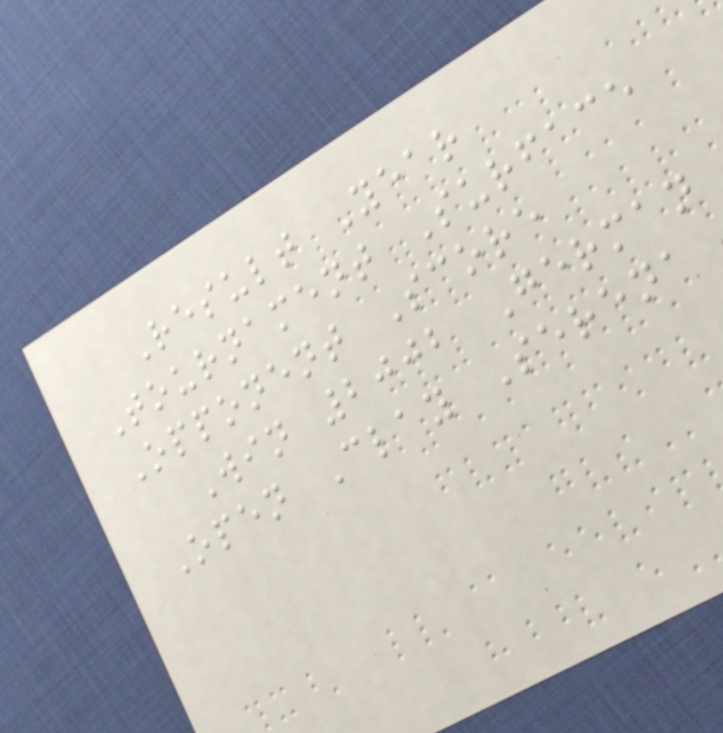Result Year
Tournament Surface
Opponent Score
Win 2002 German
Open Clay Serena
